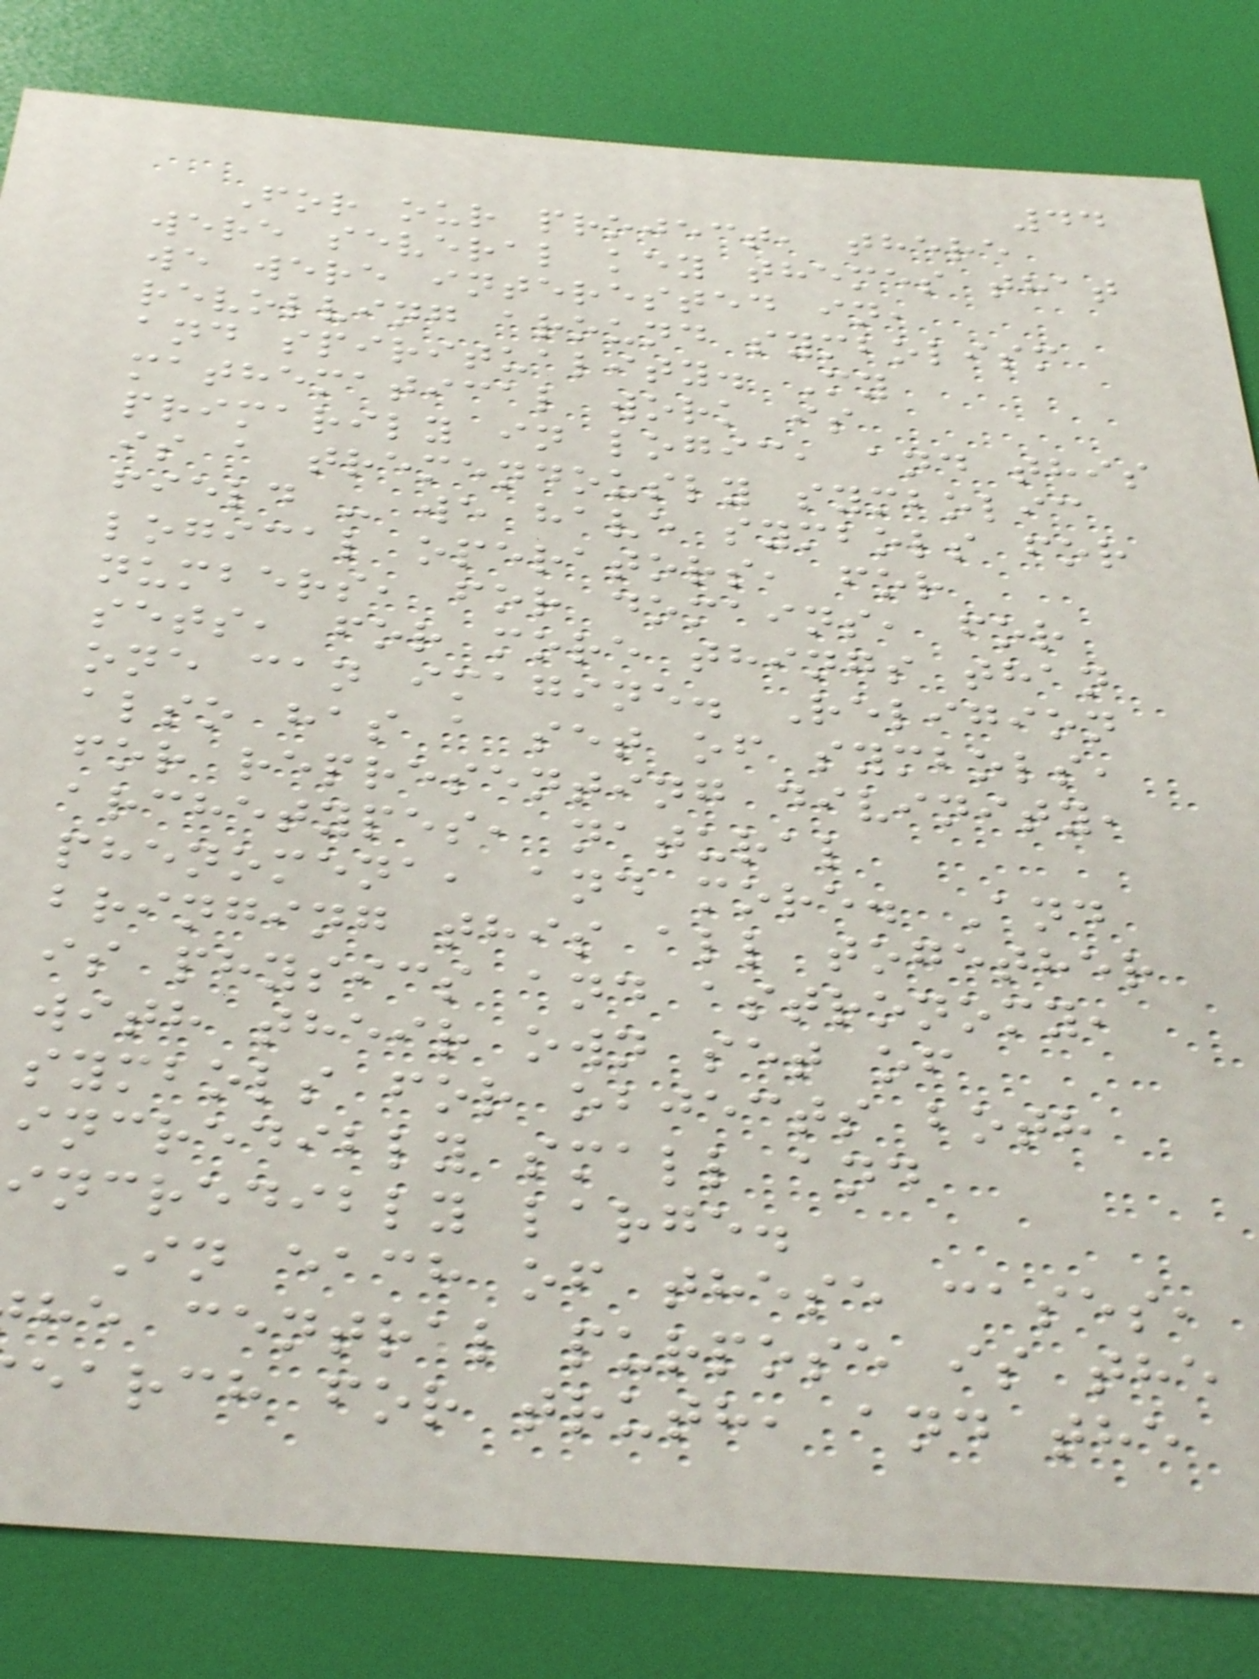44
For our project, there
were several key themes that
we were interested in,
revolving around symbolism
and spirituality. My
mathematical work is
primarily in logic, and this
is a tremendously symbolic
field - we have symbols for
logical operators, for
numbers, for domains, for
sets, for more things than
one can imagine. Religion
also has a set of symbols,
for representing divinity,
archetypes, natural
phenomena, and more. And
bringing this all together
is physics and astronomy,
with their own set of
symbols for objects both
incredibly small and
incredibly large.
In each of these cases,
he central purpose is the
earch for truth, and the
